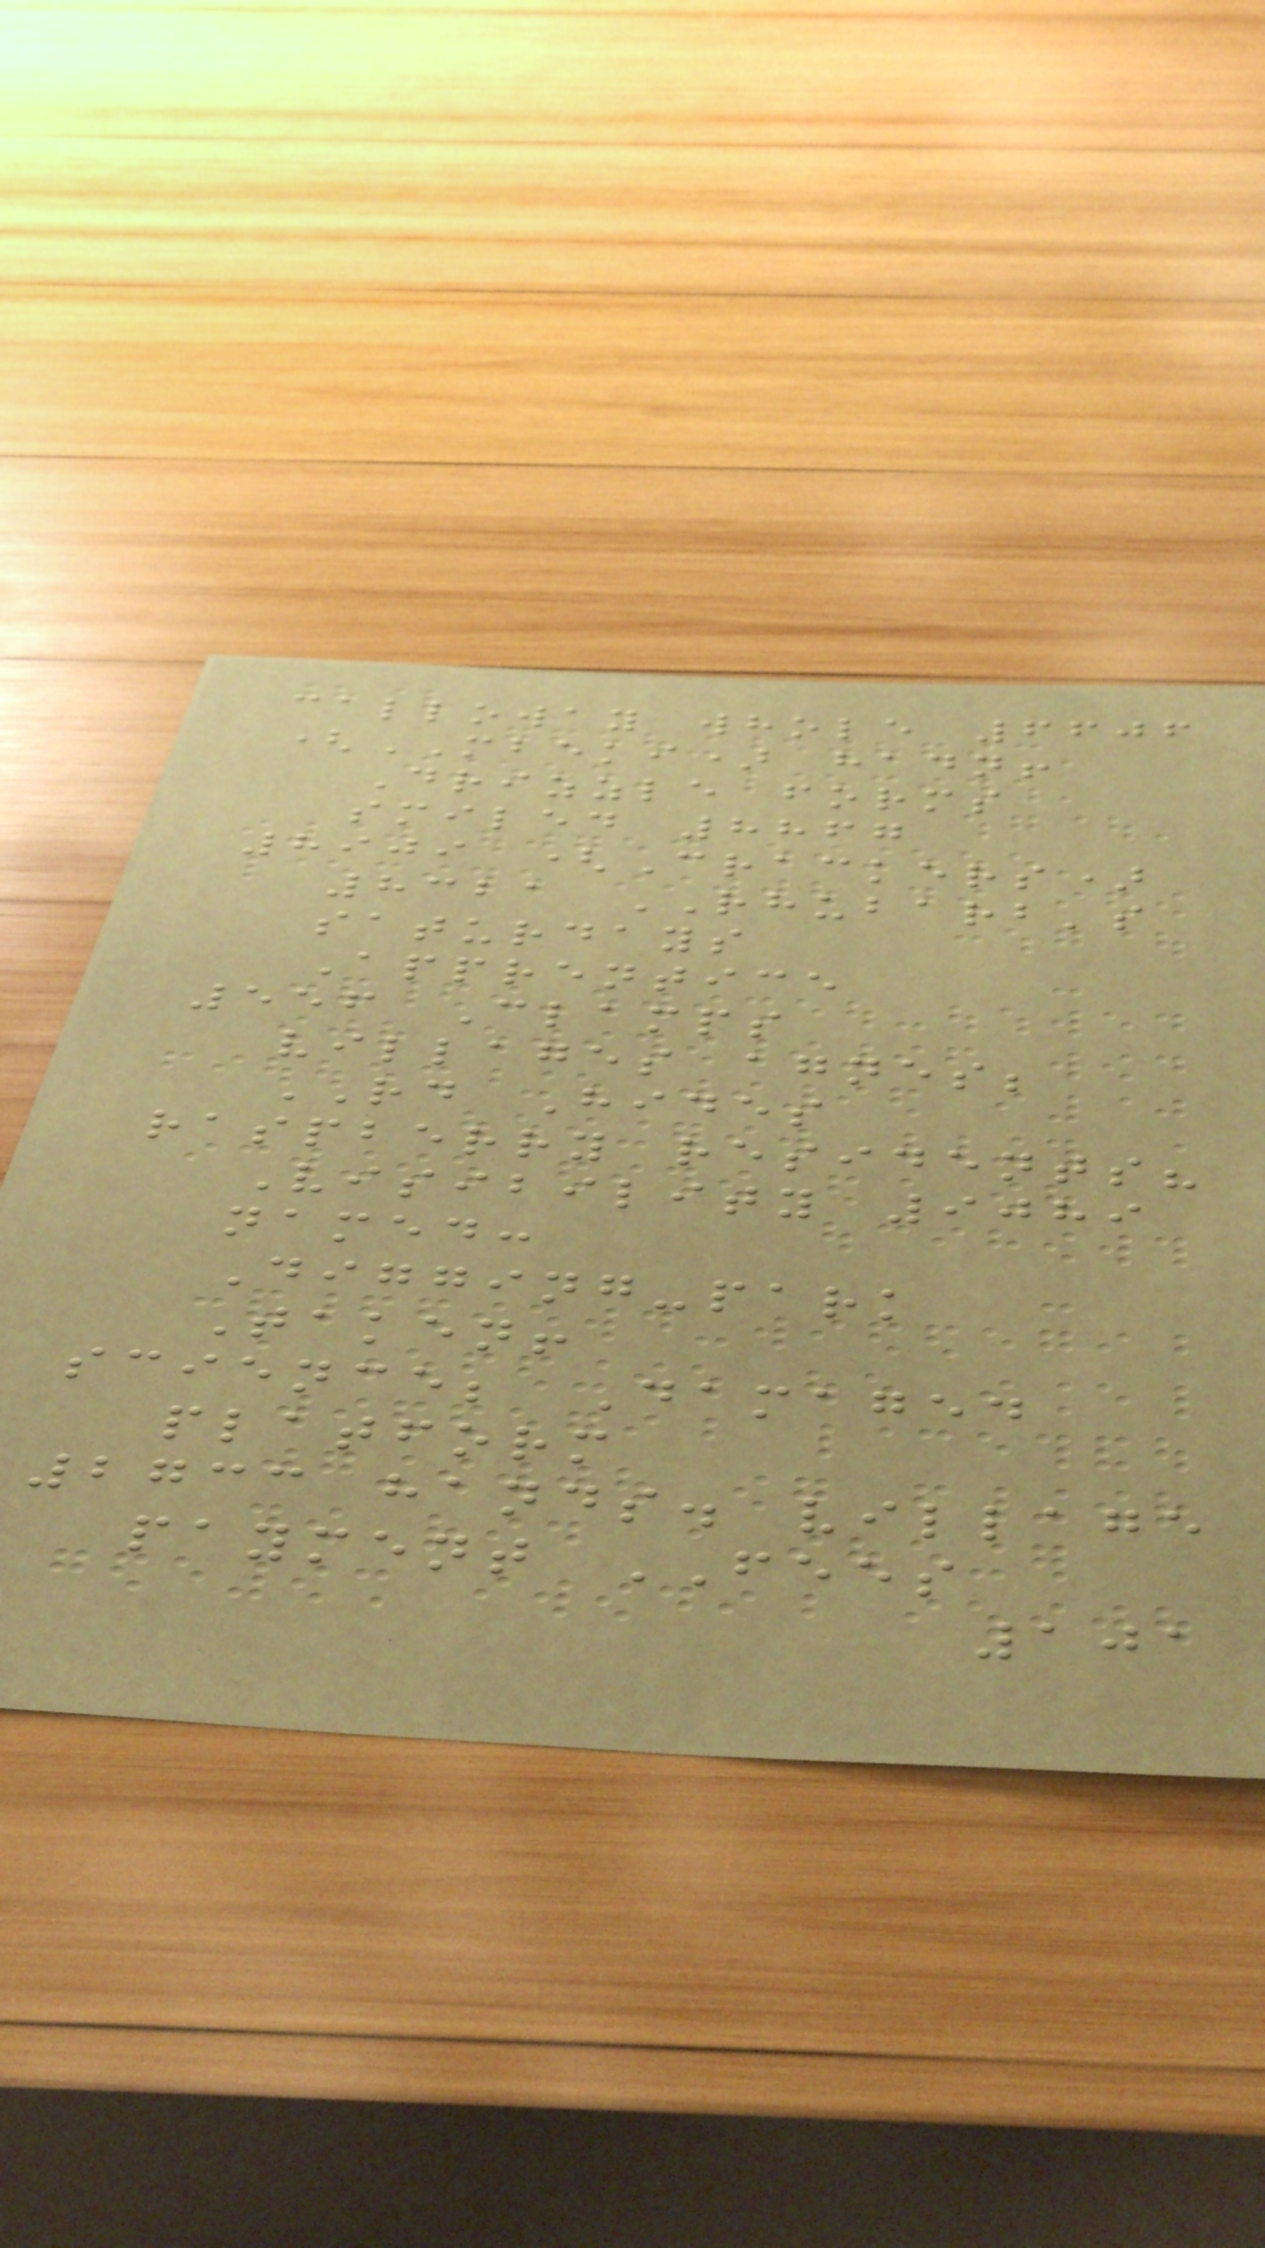calloway whole 6606
(MBEKI) hadn!
Drizzle forms
smiled 8867
8909 (Crackers)
8321 RHUBARB's
saturdays
Apprentice
556 Clamps
villages agnes;
RD Hides
raspberry residents?
Visibility 9089
named:
Digging-park
Taken!
science; Damaged
platform
2733 hands. village
payment FEES
101
